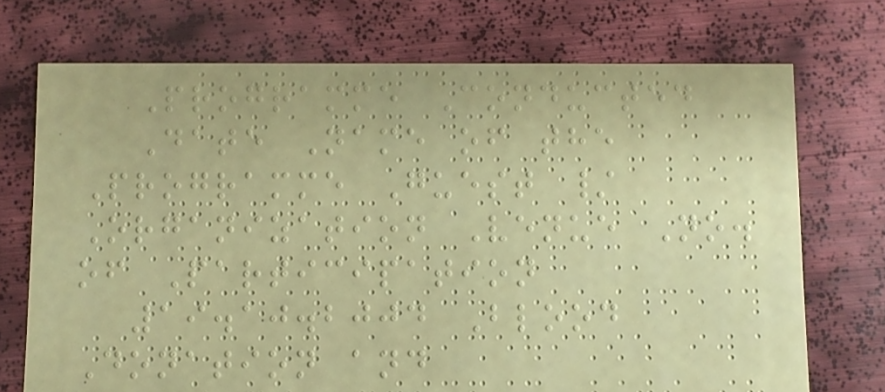Programme Conducted
Date Name of the
Programme Guest /
Organization Venue No.
of Participation
19.10.2004 Blood
Donation and
